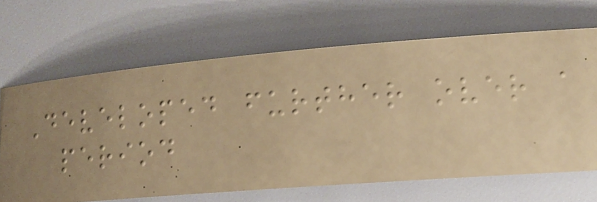Developed further over a
period
